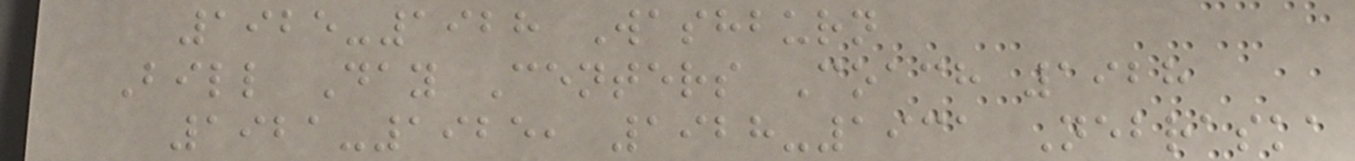1925-1928 Washburn
Bill Day Centers Coach 1928
1921-1925, 1928-1931 Nebraska
